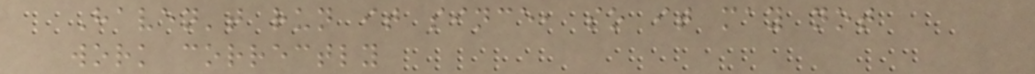Haven't run it since, so it may not
work correctly
